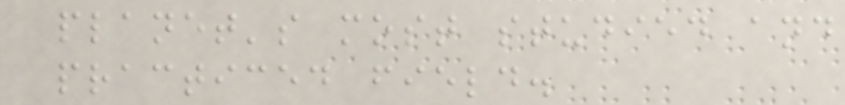planet's most studied and
practiced field.
